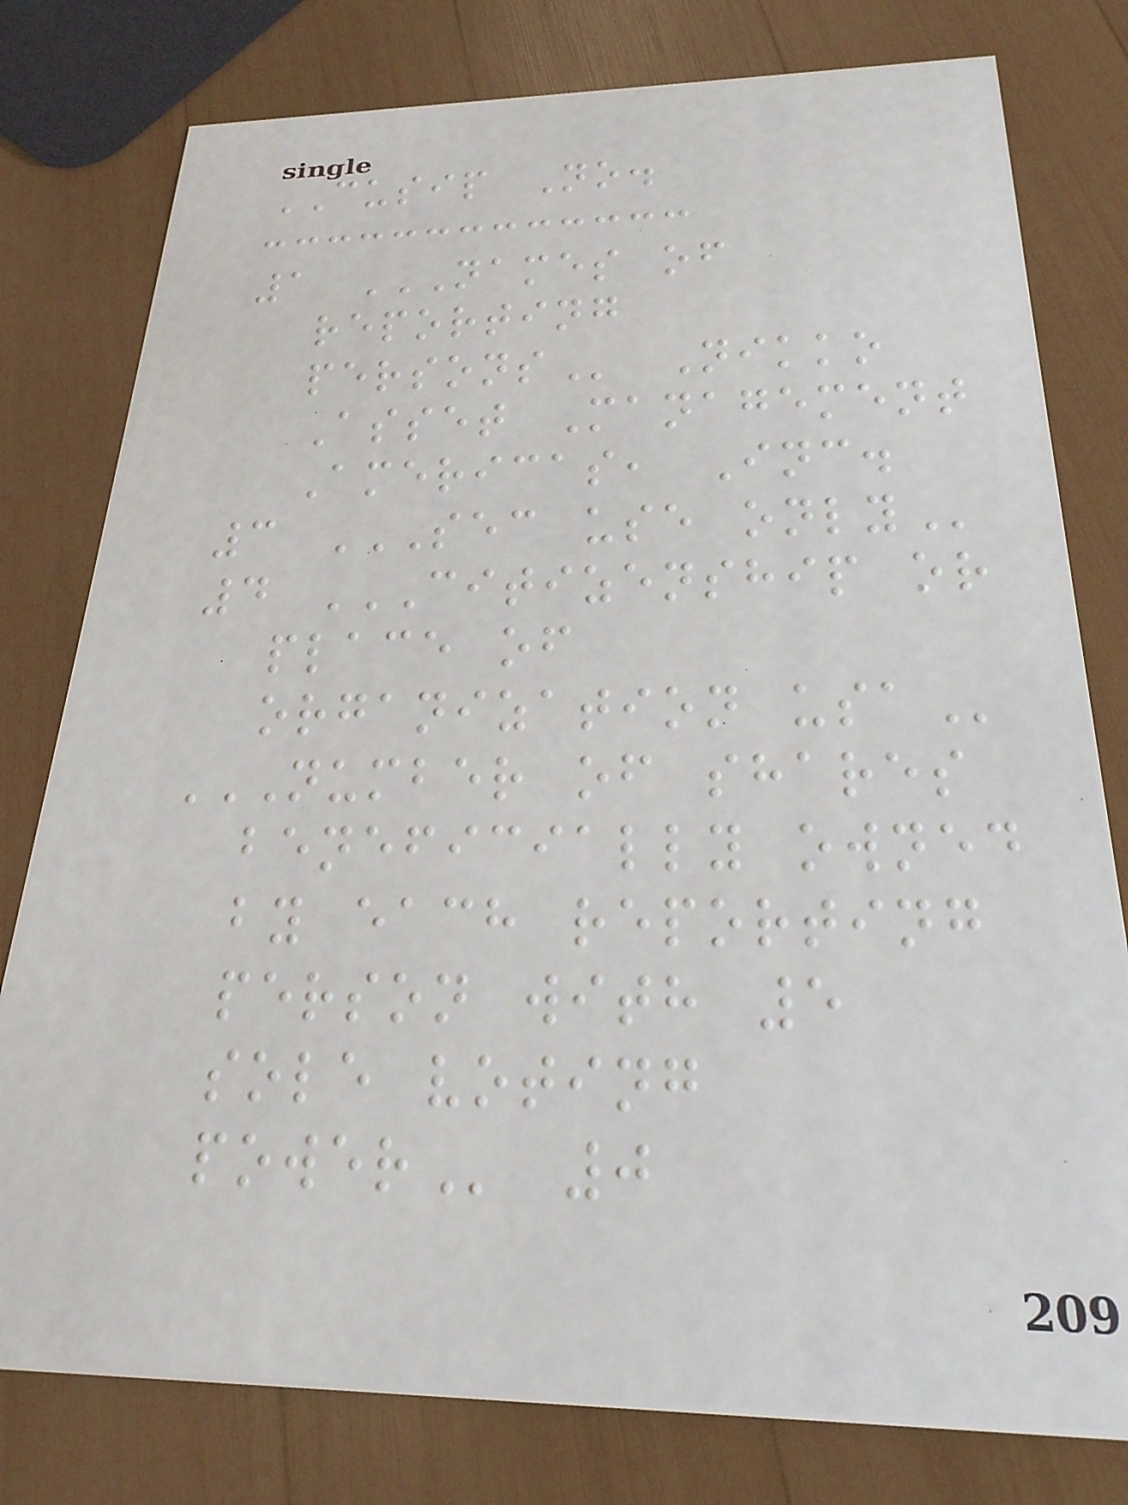CUSIP No.
1 NAMES OF
REPORTING
PERSONS Nikko
Asset Management
Americas, Inc.
3 SEC USE ONLY
4 CITIZENSHIP OR
PLACE OF
ORGANIZATION USA
NUMBER OF SHARES
BENEFICIALLY OWNED
BY EACH REPORTING
PERSON WITH 5
SOLE VOTING
POWER 0
